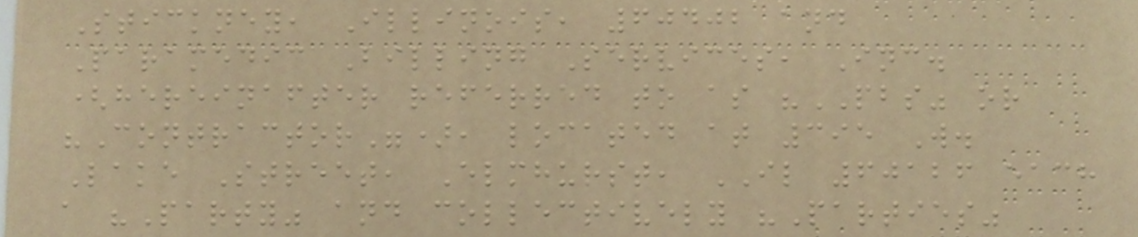Stickney, Illinois, 60402 and
Paramedic Billing Services, Inc.
(hereinafter referred to as "PBS" or
"Contractor"), located at 395 W.
Lake Street, Elmhurst, IL 60126 each
a "Party" and collectively "Parties"
